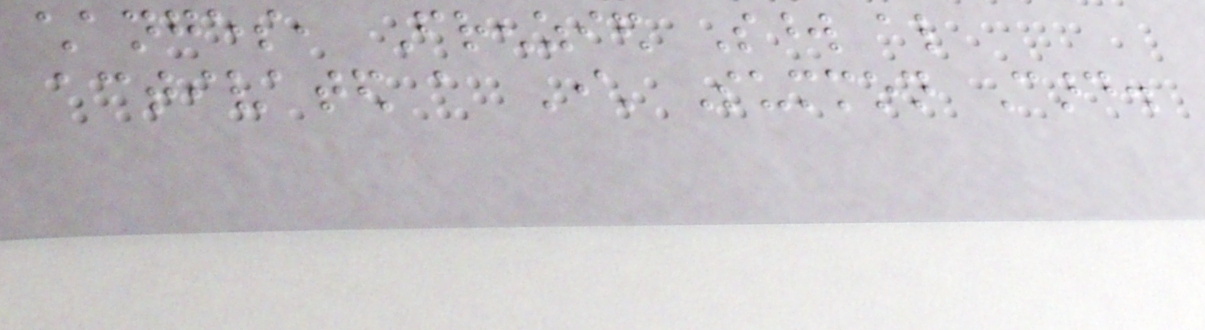changes, Frenzied Sword also
activated a Character Summon Card.
